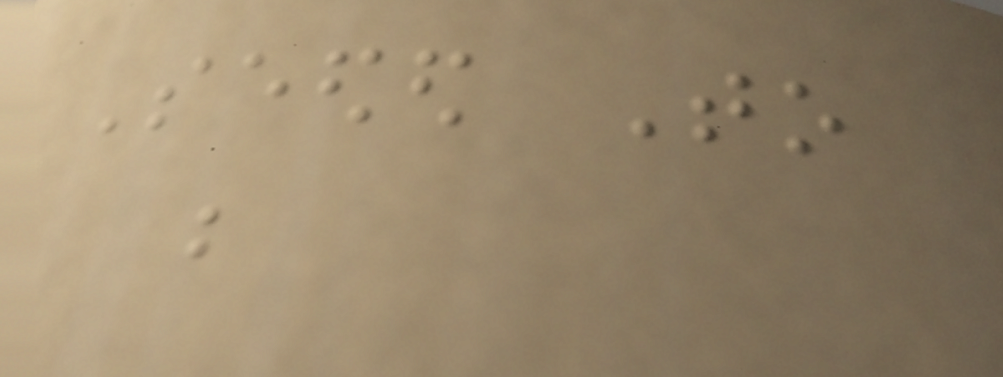Seeded To
be
